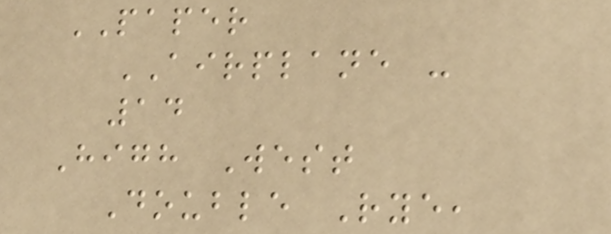PAPER
AIRPLANE -
14
High West
Double Rye,
